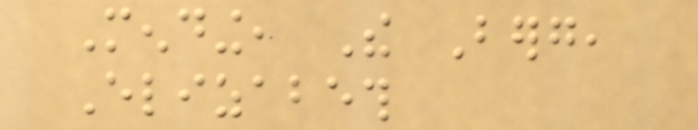Mending, The Berg,
Elizabeth
